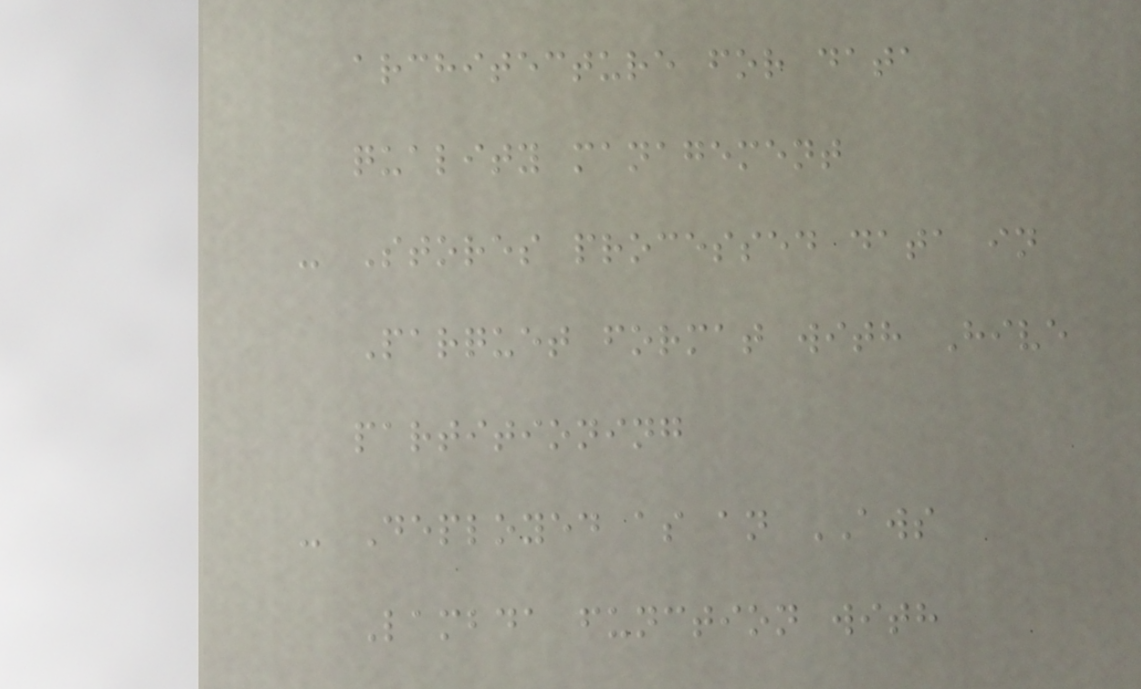architecture for data
quality management
- Stores processed data in
Parquet format with Hive
partitioning
- Deployed as an AWS
Lambda function with
